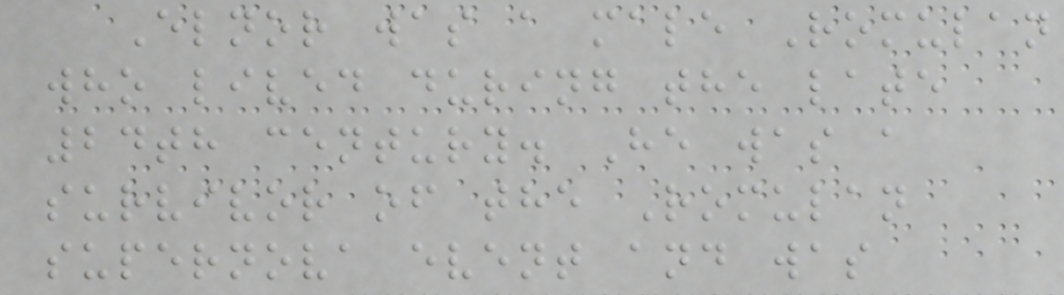Elnor was a male Romulan
who lived during the late
24th century. He was a
survivor of the Romulan
supernova event and was
